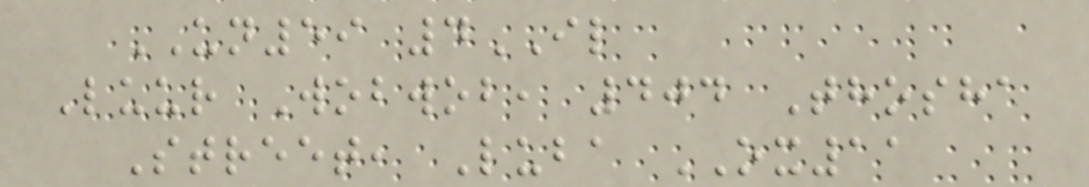UN59 4IL
Luur Wobwob, 404 Thosha
Street, Luba OX11
